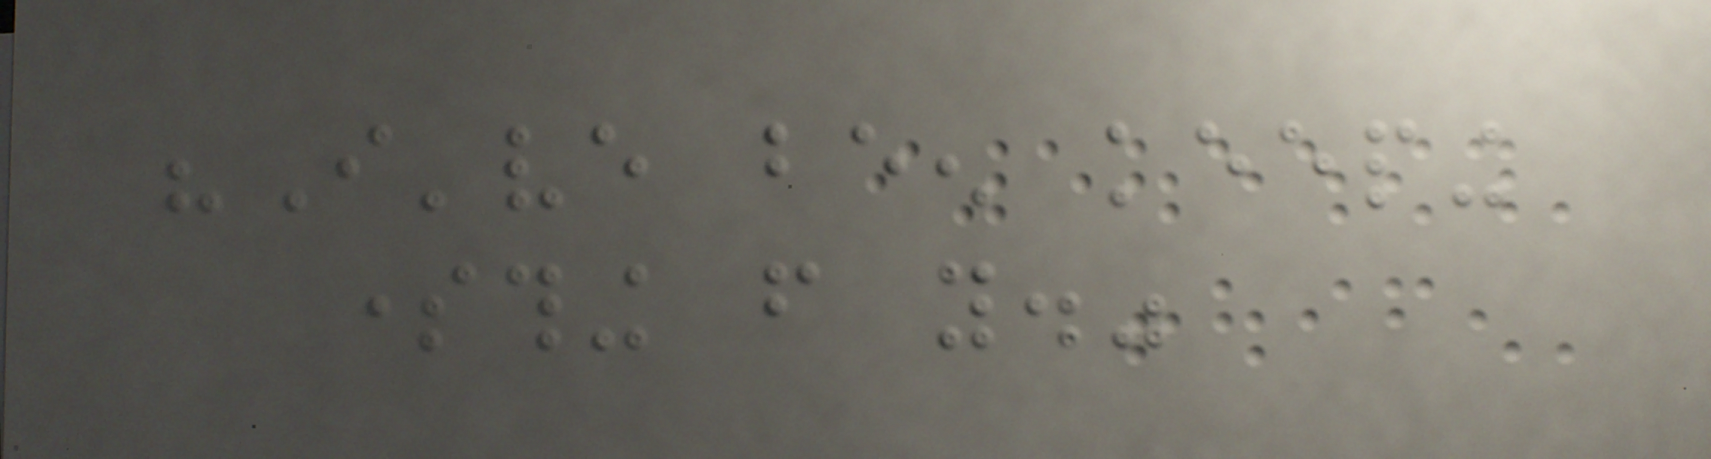"I've been keeping
something from you."
